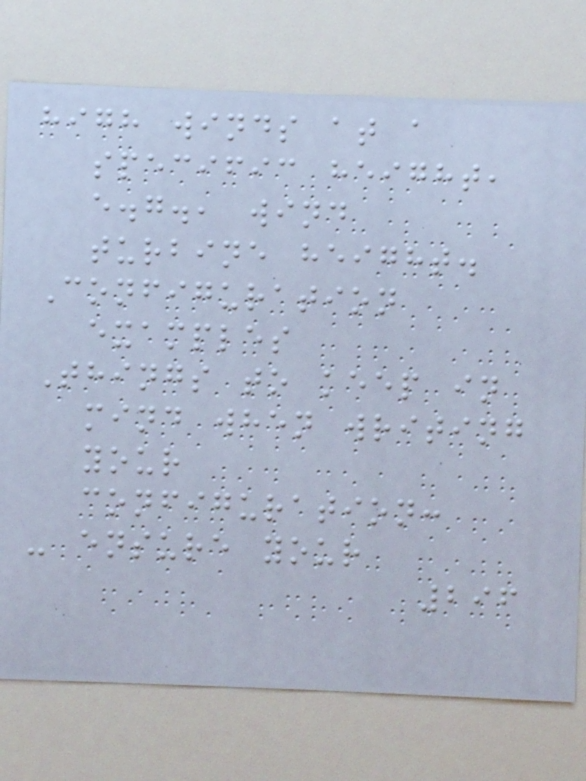high winds at a
specific height,
e.g., wind
turbine height.
Configuration
examples
Things to keep in
mind when writing
your
configuration:
- ensure your
296
